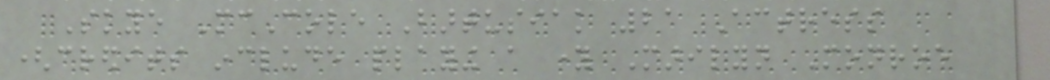Skye McCole Bartusiak 21 Actress
(credits include playing a young Marilyn Monroe
